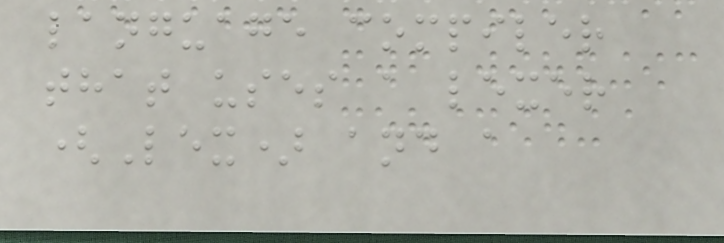language compiler
that uses a lexer
(Lex) and a
